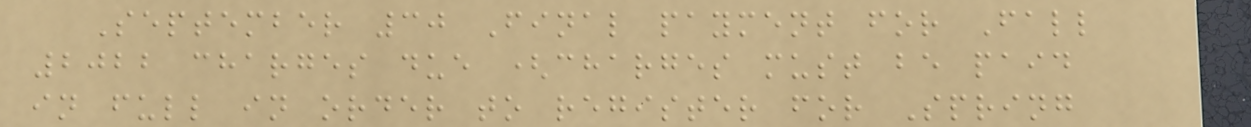September 30 Final payment for Fall
2022 charges due (charges must be paid
in full in order to register for Spring
